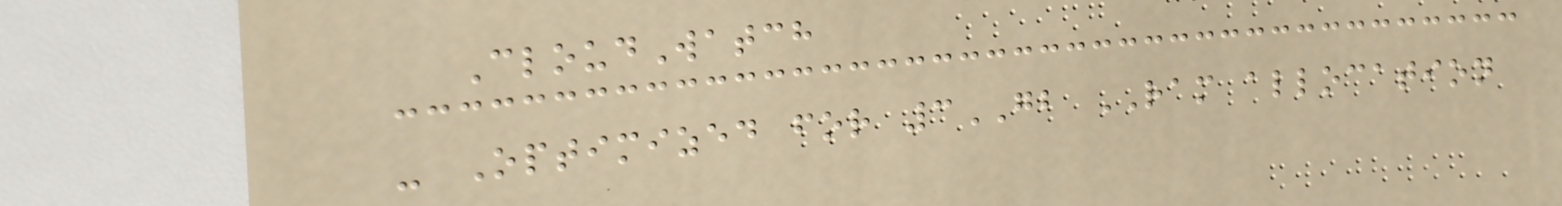CloudWatch
- Optimized for 3GB RAM allocation
